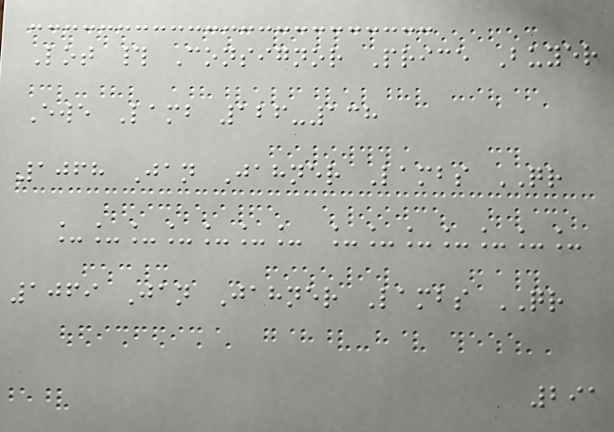Lot # Consignor Price Buyer
Ewe Lamb 126-138
1068 Jan Jahner Lambs QR
_______ _______
1069 Jan Jahner Lambs QR
291
